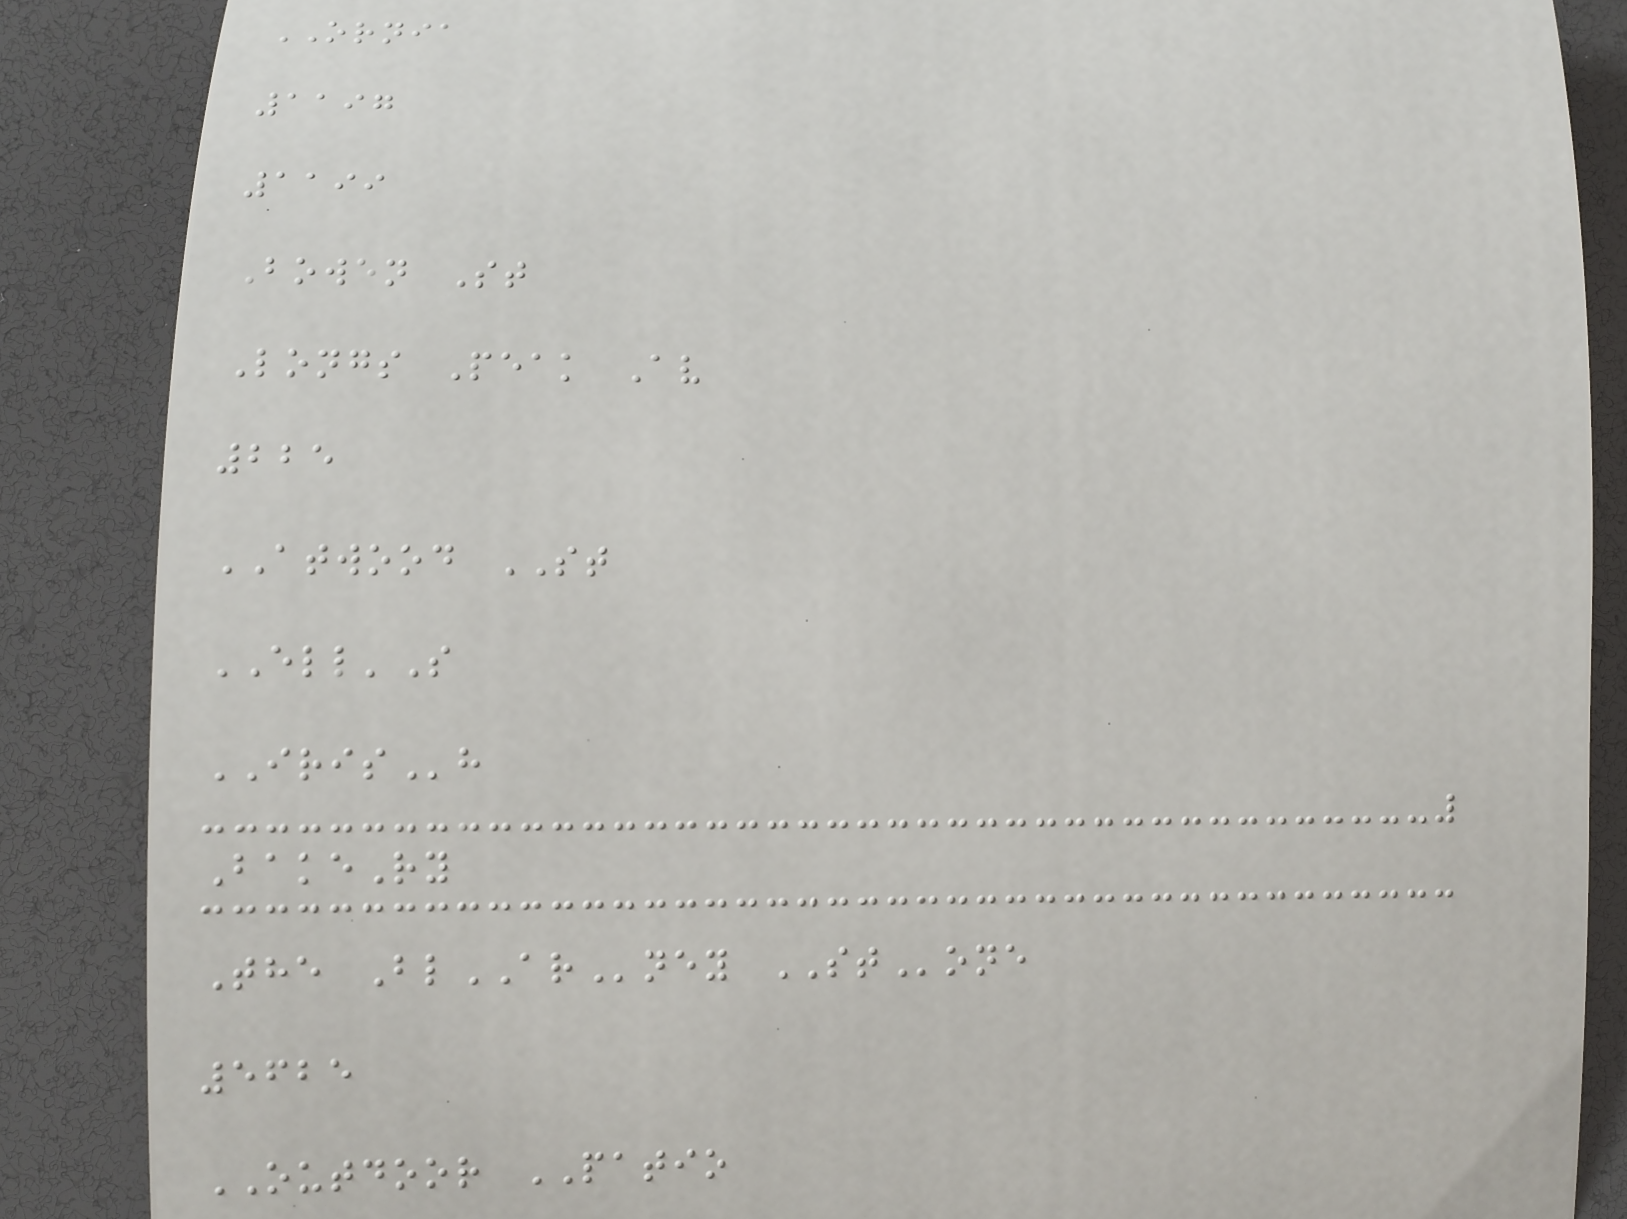ORNIA
1197
1199
Bowen St
Longs Peak Av
225
ATWOOD ST
ELL'S
IRISh
BakeRy
The BlARney STone
5625
OUTDOOR PATIO
